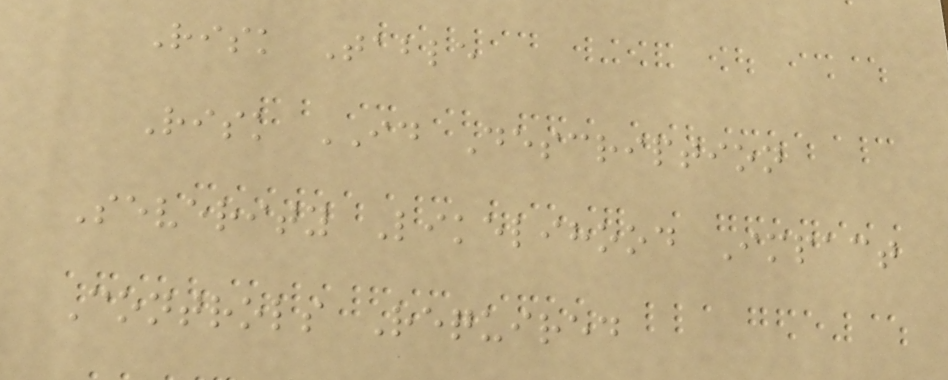Risk Table
Risk ID Description
Severity Likelihood Impact
Controls Required
